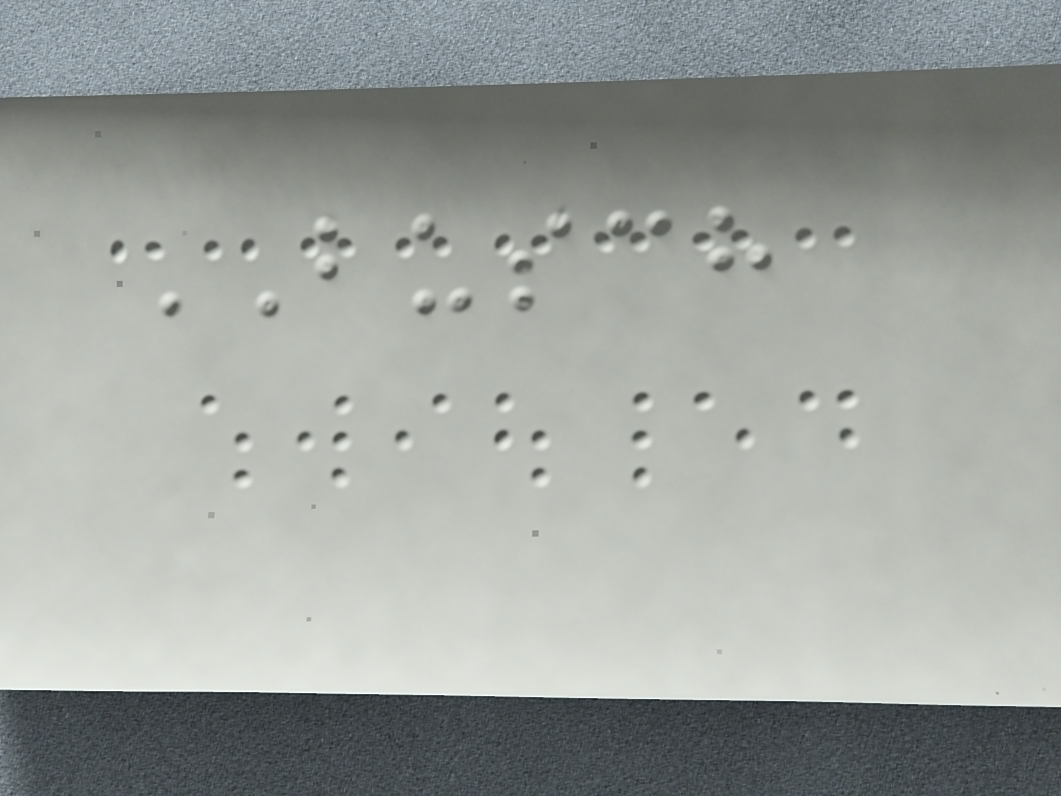BUSCH
